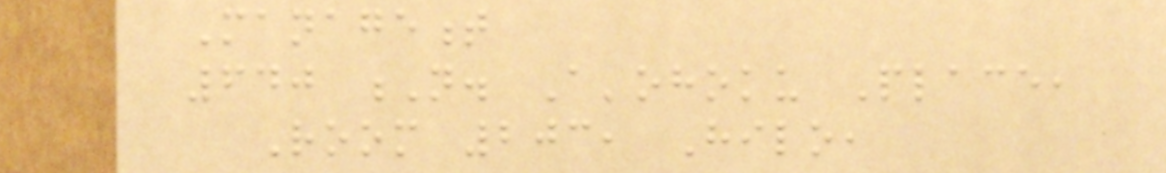Management
640 N. A'ohoku Place,
Room 203, Hilo,
